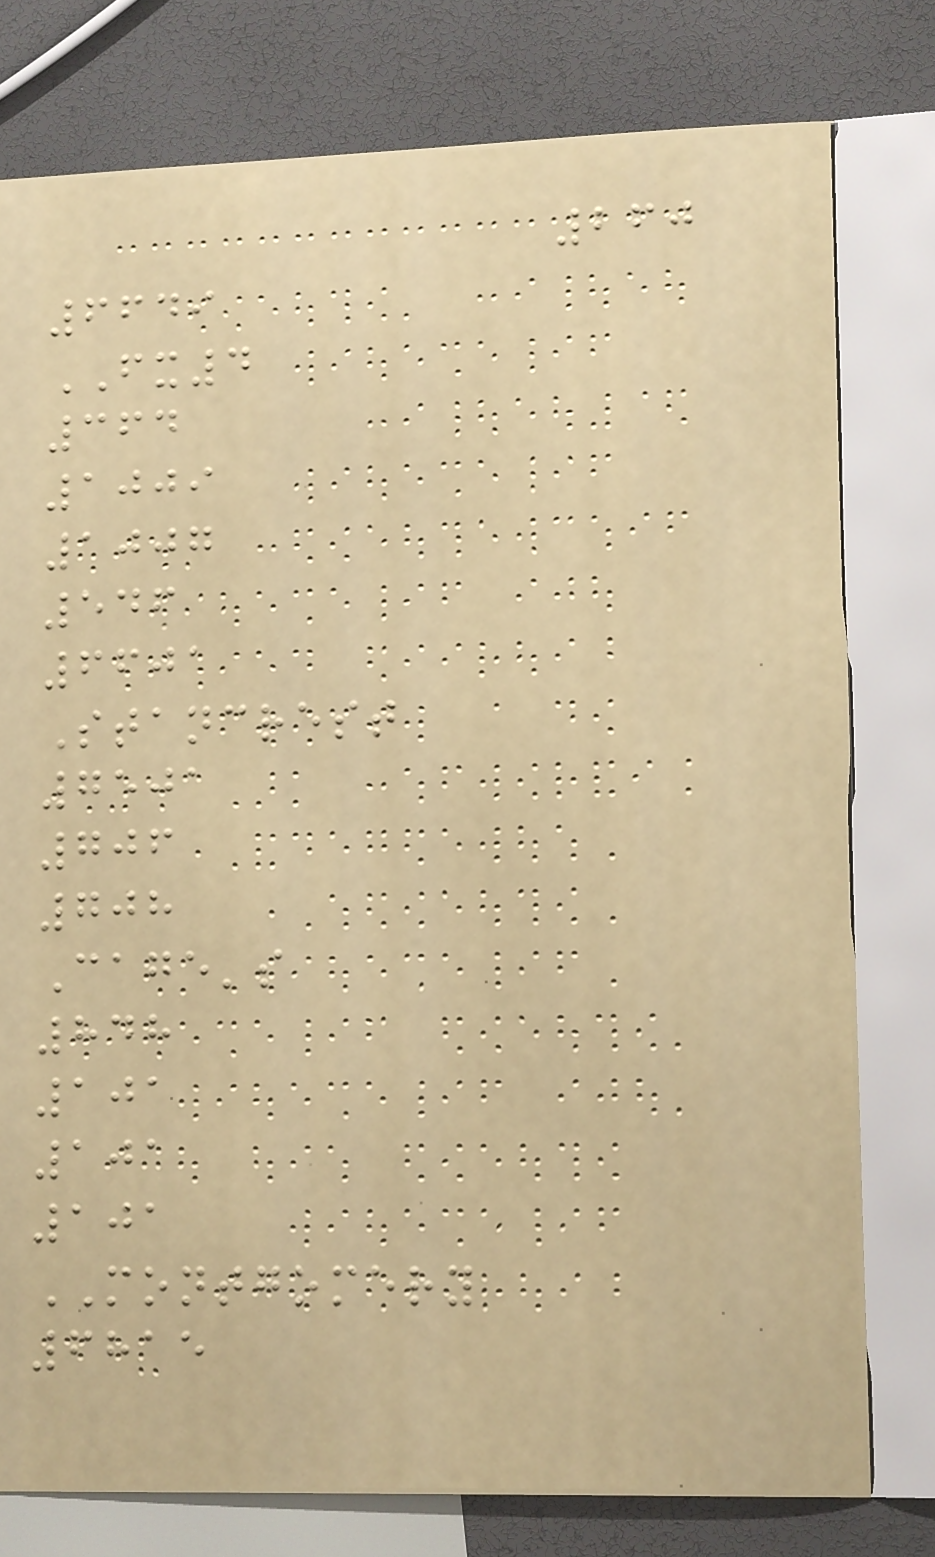260
6649
FX4
364
1009
1007
546
6601
Stancrest
7501
706
708
Cage's
848
101
101
101
MONTGOMERY
6815
